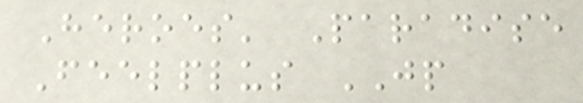Heroes' Paradise
Feelplus JP
